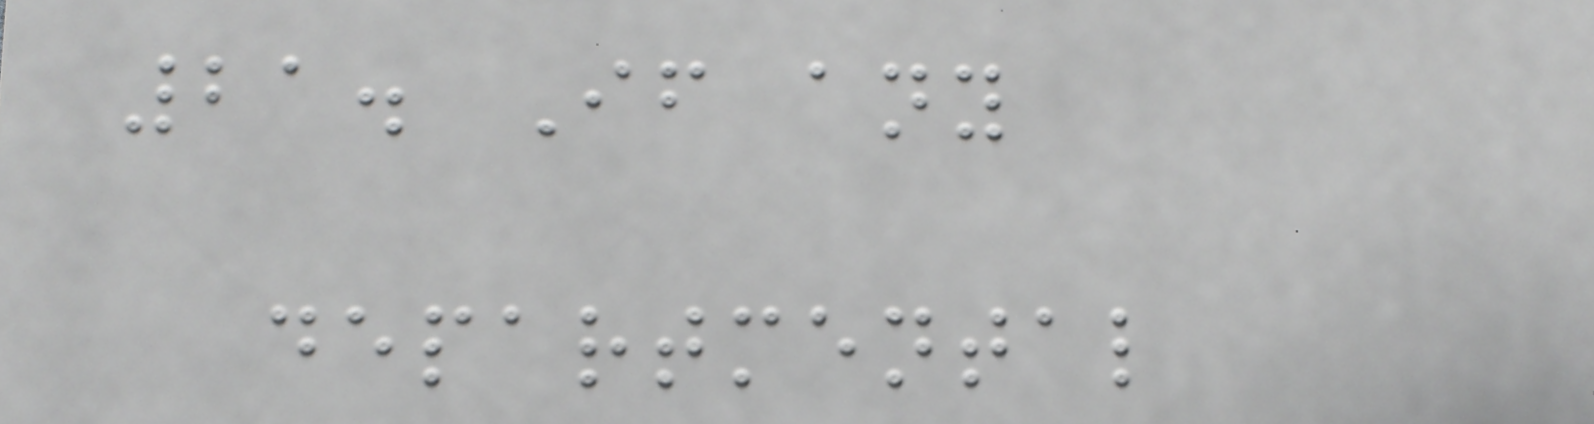21. If any
departmental
